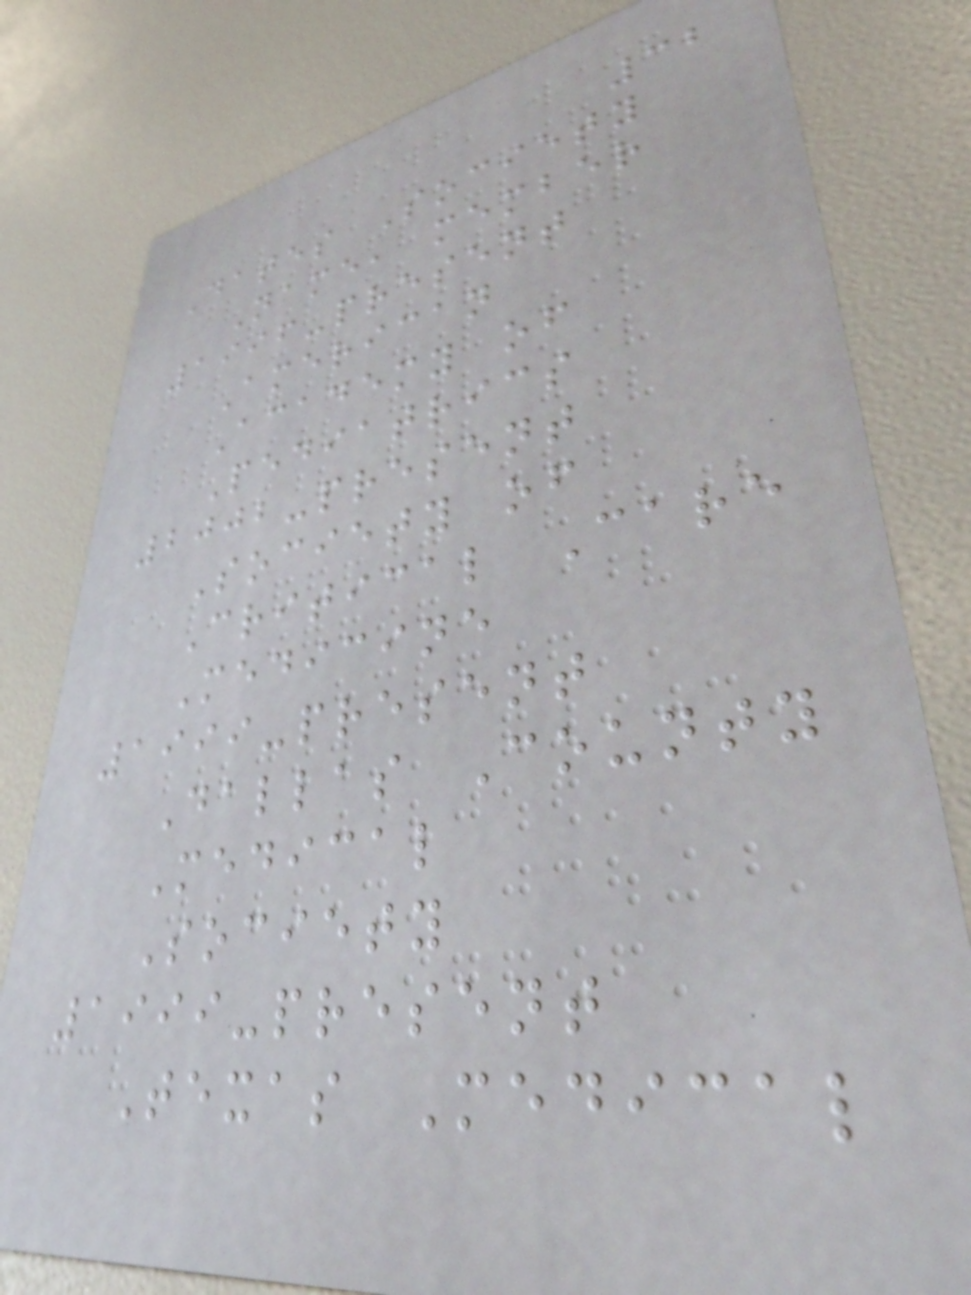32
Dates Society
Name, member
1996-present
American
Academy of
Pediatrics
2002-present
Society of
Critical Care
Medicine
1999-present
Dallas County
Medical
Society
1999-present
Texas Medical
